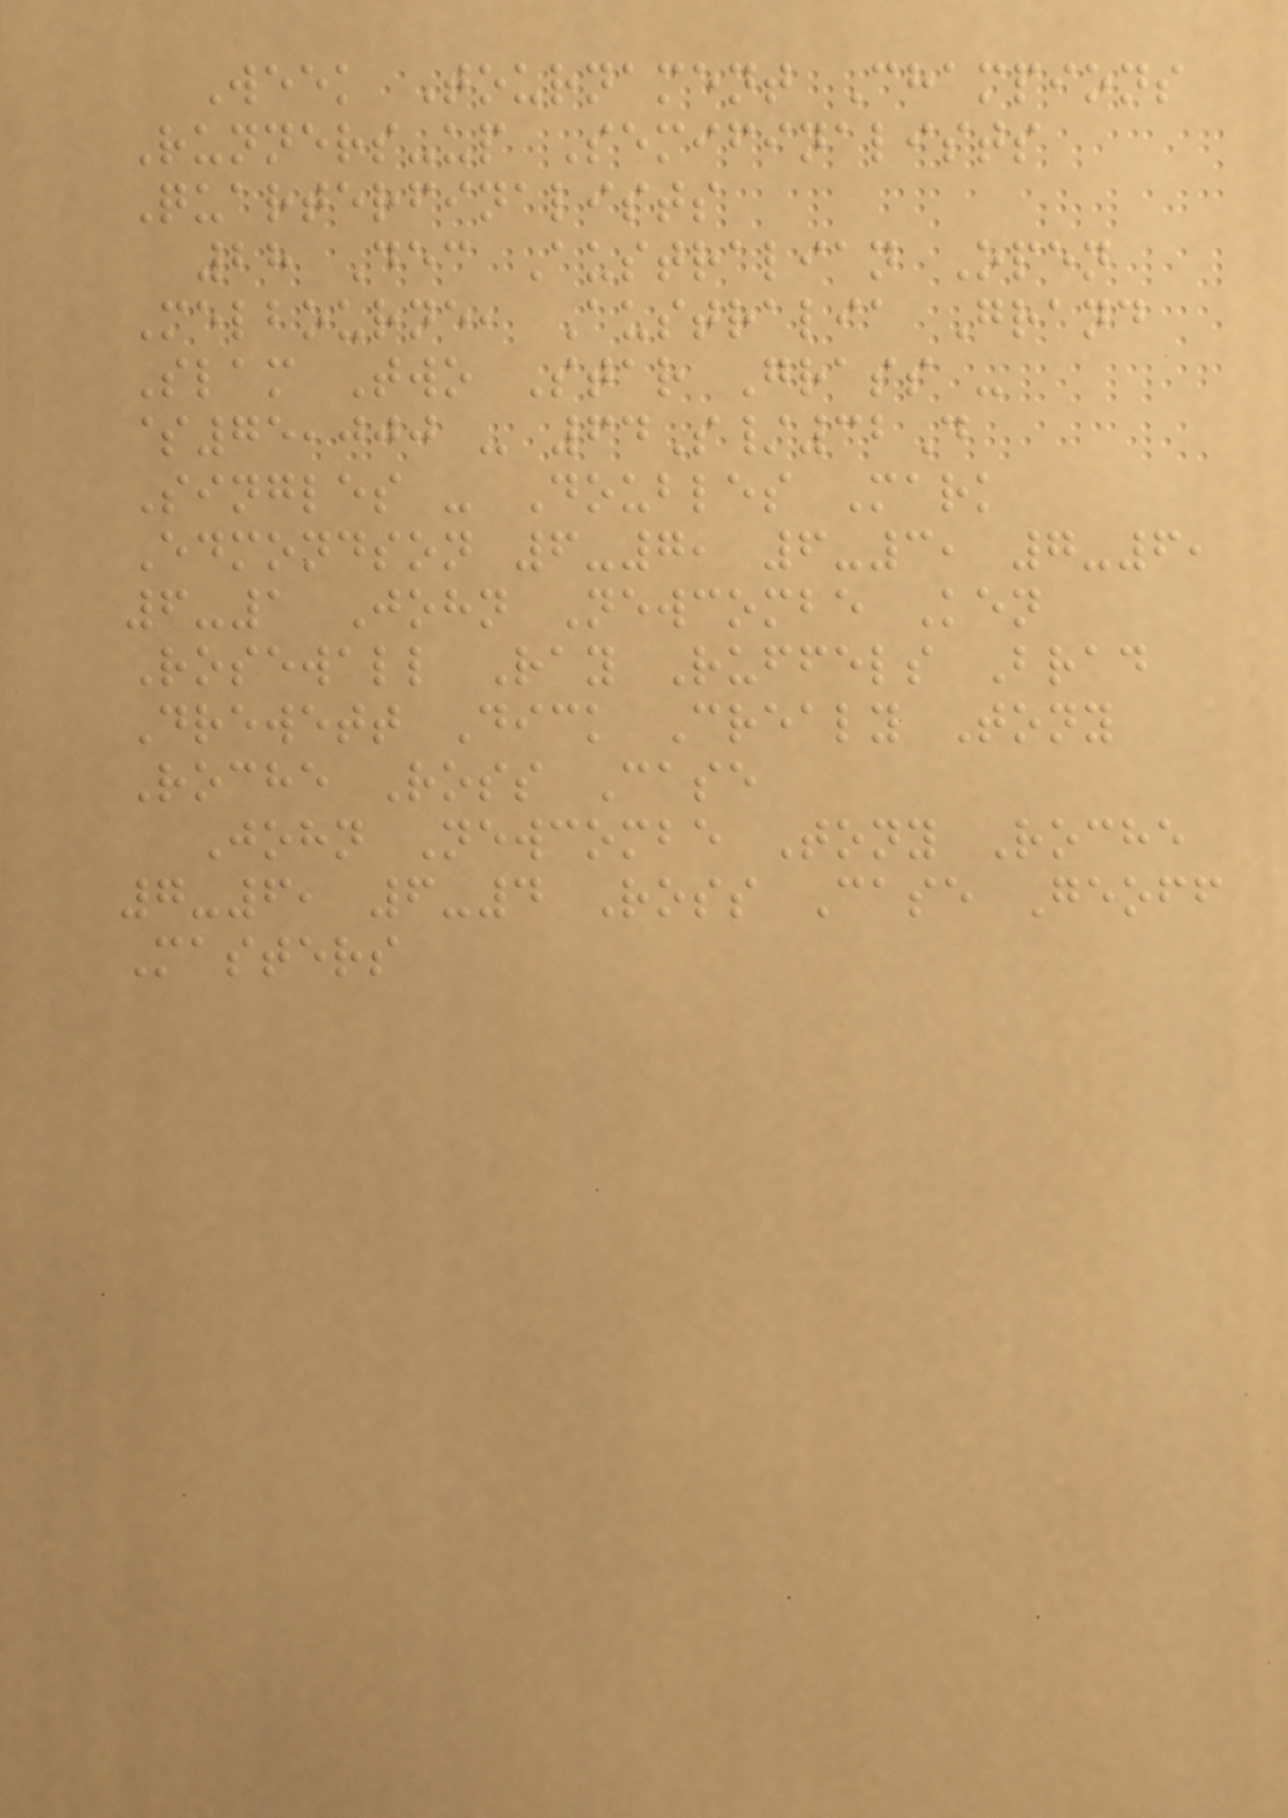Week Tournament Champions
Runners-up Semifinalists
Quarterfinalists
28 Dec Australian Open
Melbourne, Australia Grand
Slam Two Star Grass -
$75,000 - 64S/32D
Singles - Doubles Mark
Edmondson 6-7, 6-3, 7-6,
6-1 John Newcombe Ken
Rosewall Ray Ruffels Brad
Drewett Dick Crealy Tony
Roche Ross Case
John Newcombe Tony Roche
7-6, 6-4 Ross Case Geoff
Masters
